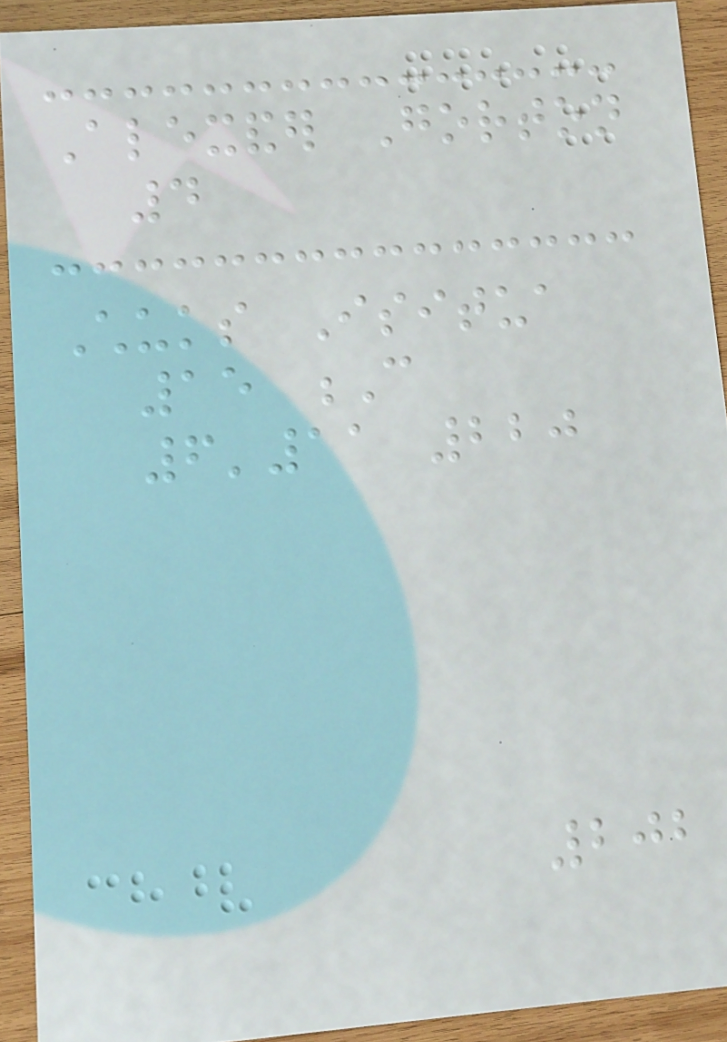Alexander Gorton
4
Chuks Isitua
15 C
6'11 220
202
